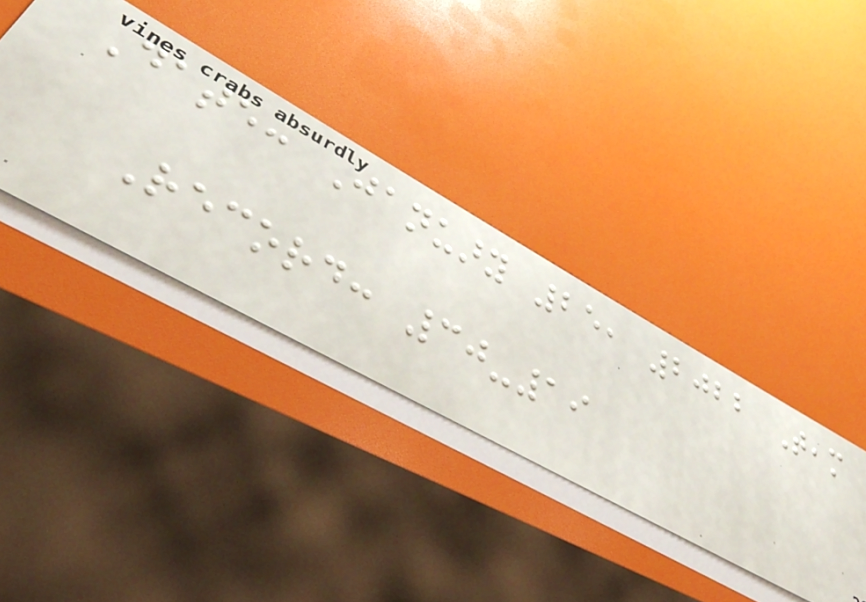Date: January 25, 2022 Team
Record: 30-19
